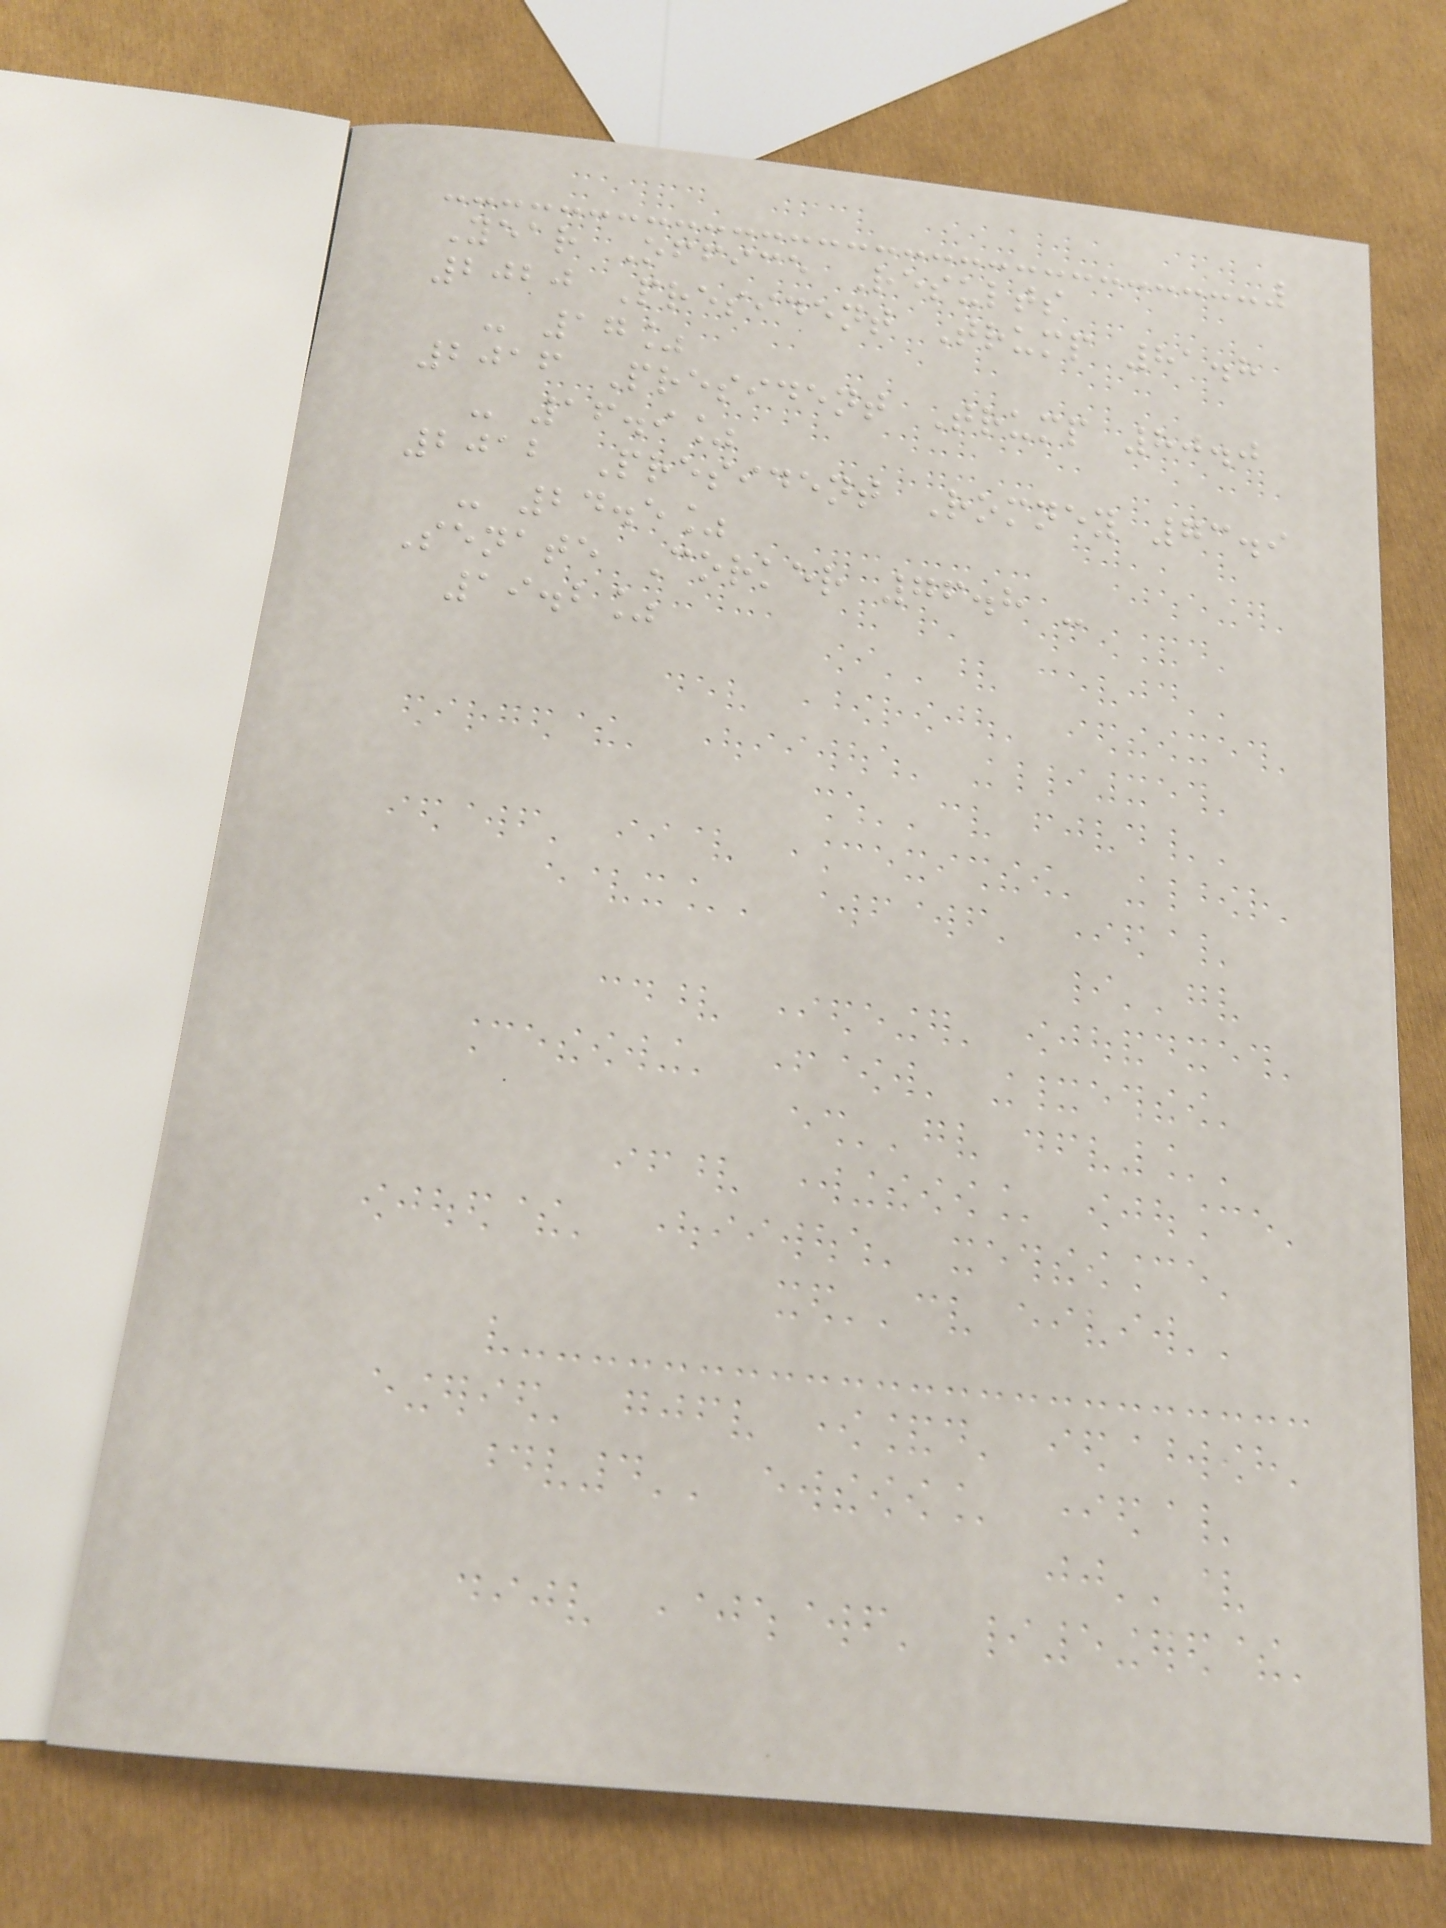Year Office Results
2020 President Trump 81.8
- 17%
2016 President Trump 80.0
- 16.9%
2012 President Romney 73.9
- 24.5%
Senate Corker 76.8 -
19.2%
